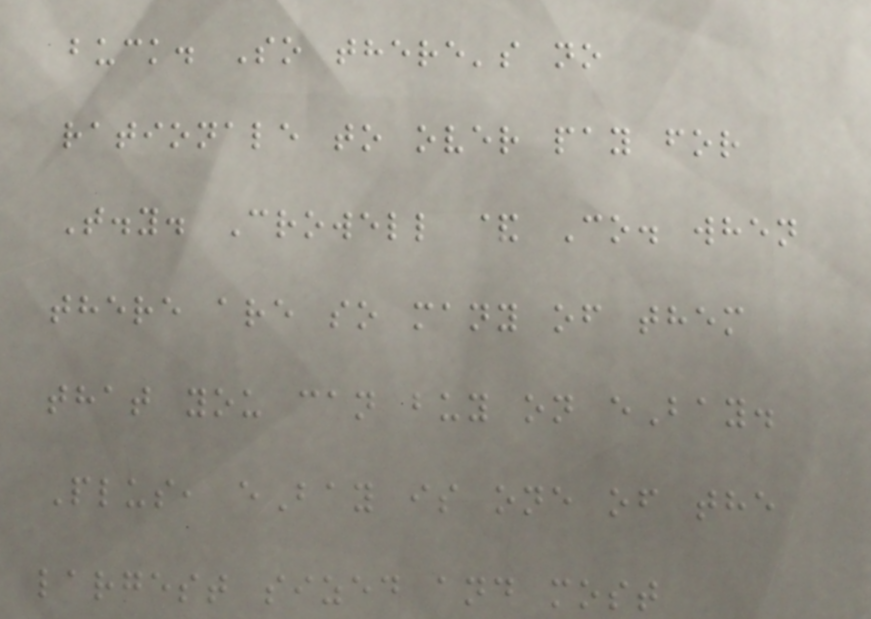buck. So there's no
rationale to over pay for
T.y. Crowell & Co. when
there are so many of them
that you can buy on eBay.
Plus, eBay is one of the
largest sized and most
